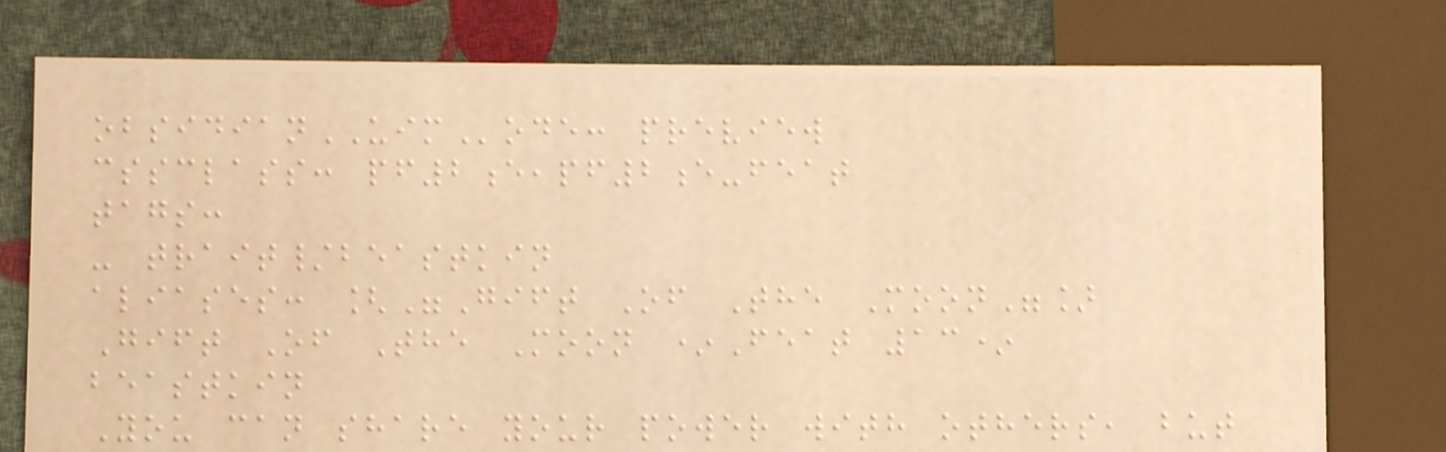obsidianUIMode: preview
cssclass: pf2e,pf2e-feat
tags:
- trait/beastkin
aliases: ["Gift Of The Moon"]
Gift Of The Moon *Feat 13*
beastkin
You can share your power with others, but
